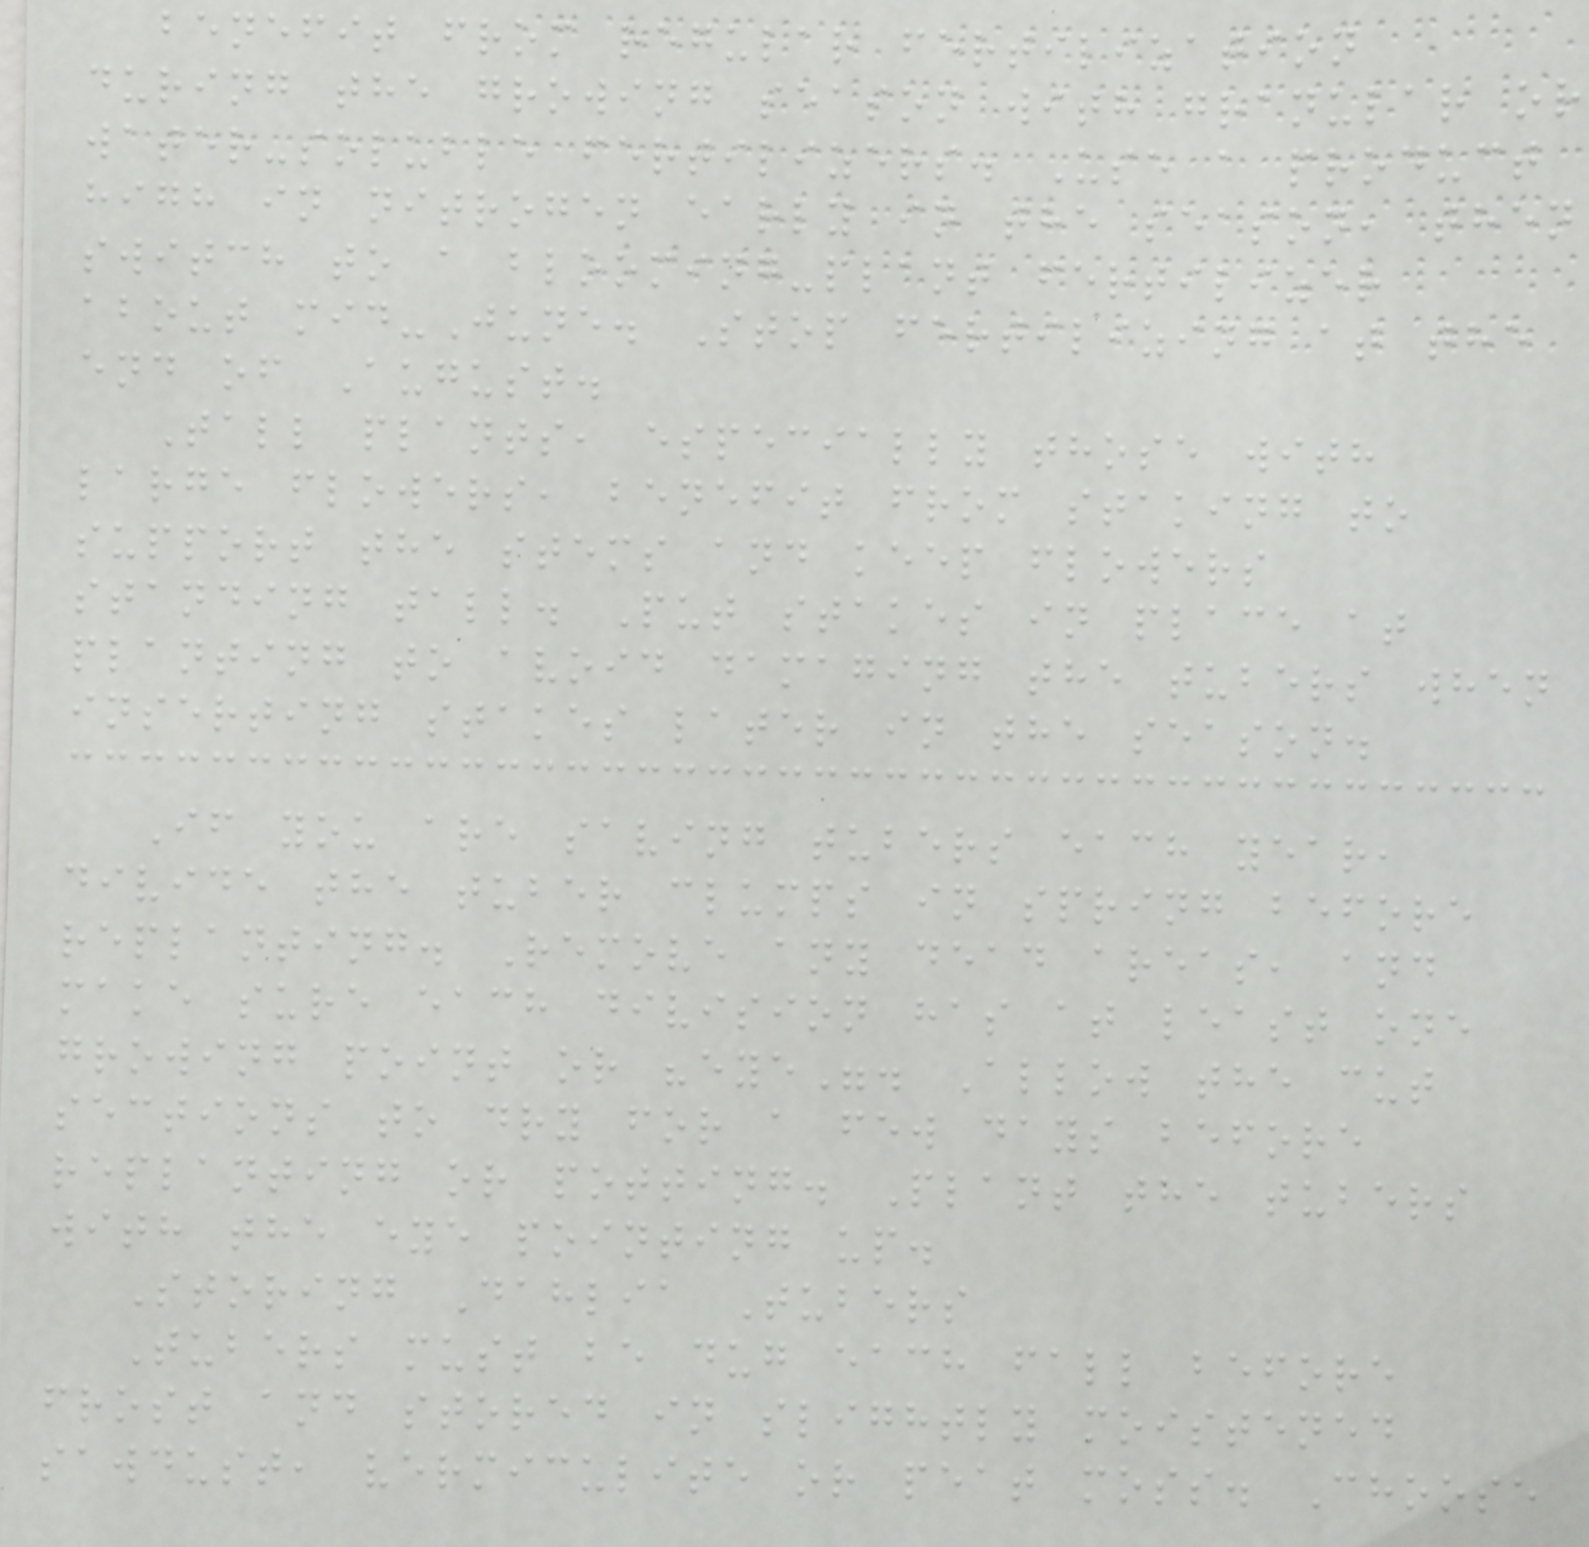benefit from regular fertilization
during the growing season with granular or
water-soluble fertilizers. Use a product
high in nitrogen early in the season, then
switch to a blooming-plant fertilizer
about mid-June. Stop fertilizing at the
end of August.
Tall plants, especially those with
large flowers, benefit from staking to
support the stems and keep flowers
standing tall. Put stakes in place at
planting to avoid damaging the tubers when
inserting stakes later in the season.
If you are saving tubers each year,
divide the tuber clumps in spring before
replanting. Remove any dead areas, and
make sure each division has at least one
growing point or "eye". Allow the cut
sections to dry for a few days before
replanting or potting. Plant the tubers
with the eye pointing up.
Storing Dahlia Tubers
Tubers must be dug each fall before
frost and stored in slightly moistened
sawdust, vermiculite or peat moss. Choose
